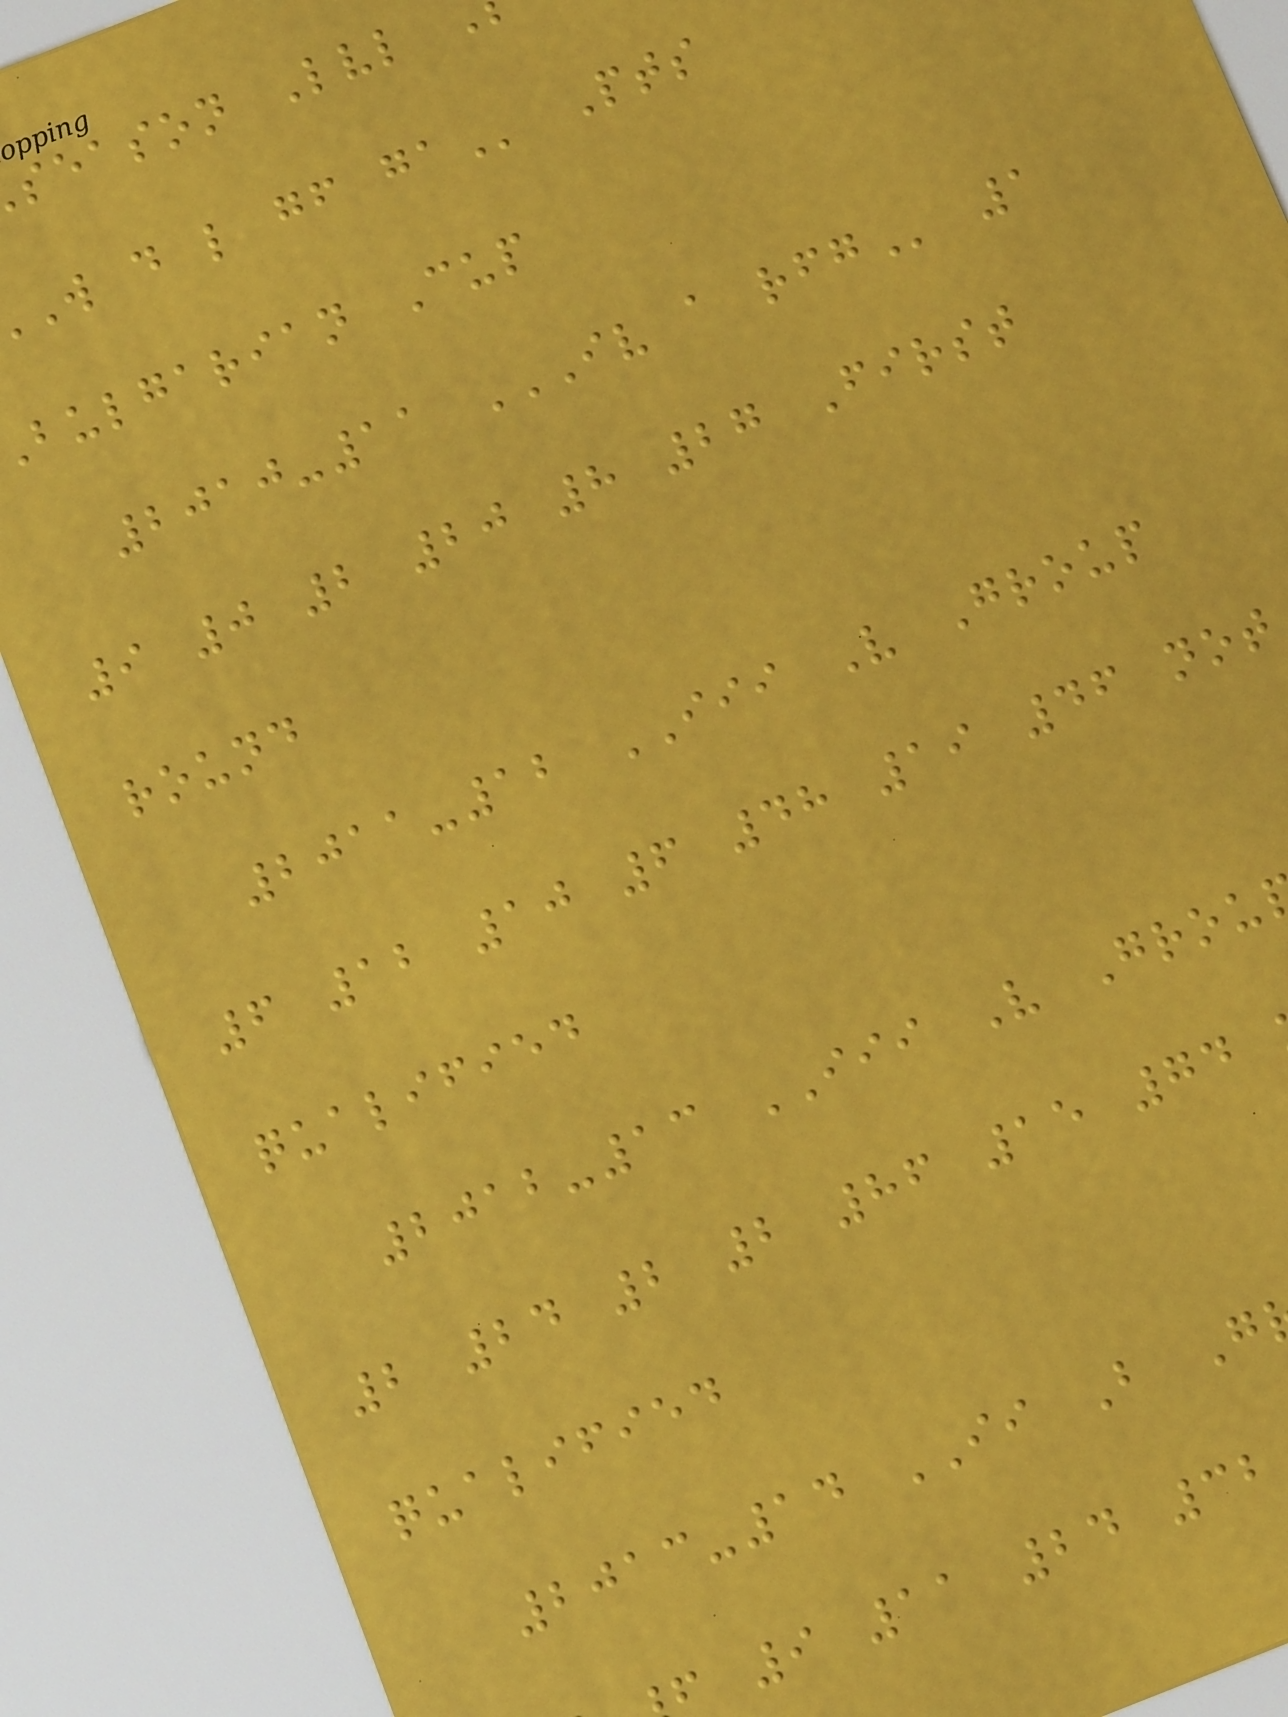season Lvl
W d l gf
bulgarian Cup
2010-11 IV A RFG 1
9 0 2 20 8 27 First
round
2011-12 III V Group
6 12 10 6 48 19 46 not
qualified
2012-13 III V Grou
2 24 2 2 86 15 74
qualified
9 11 24 32
